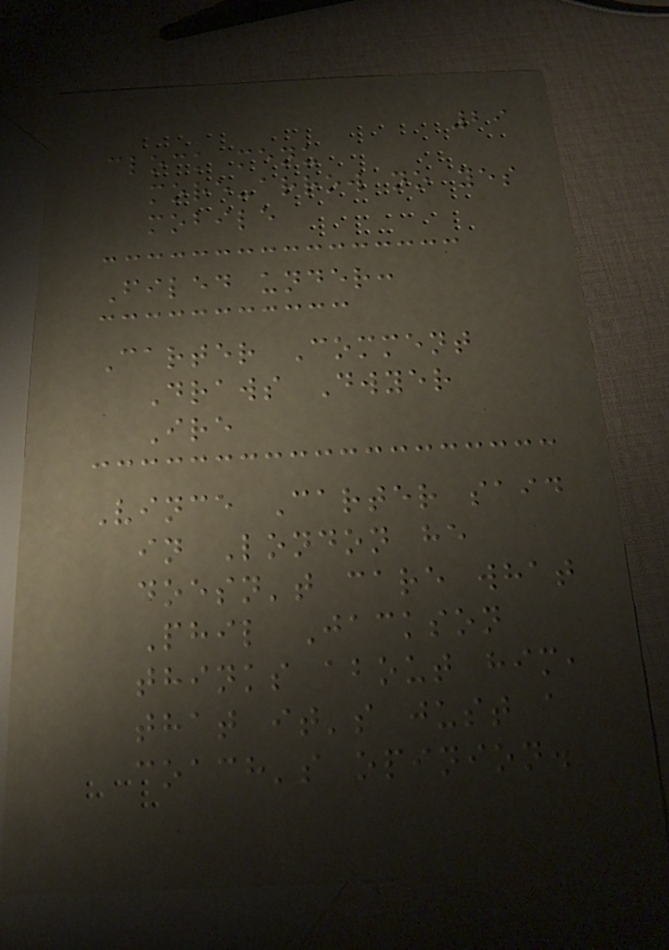29
clock menu
more-arrow no yes
mobile
Filed under:
Carter Comment
Draws Dwyer
Ire
Vince Carter said
in London he
doesn't care what
Phil Jackson
thinks about him,
that it's just a
coach's opinion.
